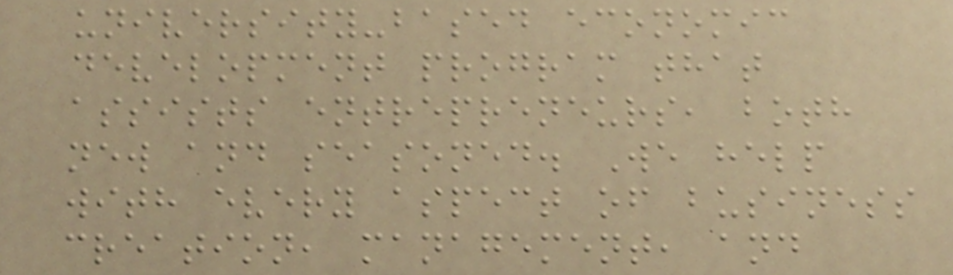university-based economic
development program that
assists entrepreneurs, both
new and seasoned. We help
with every aspect of business
creation, management, and
